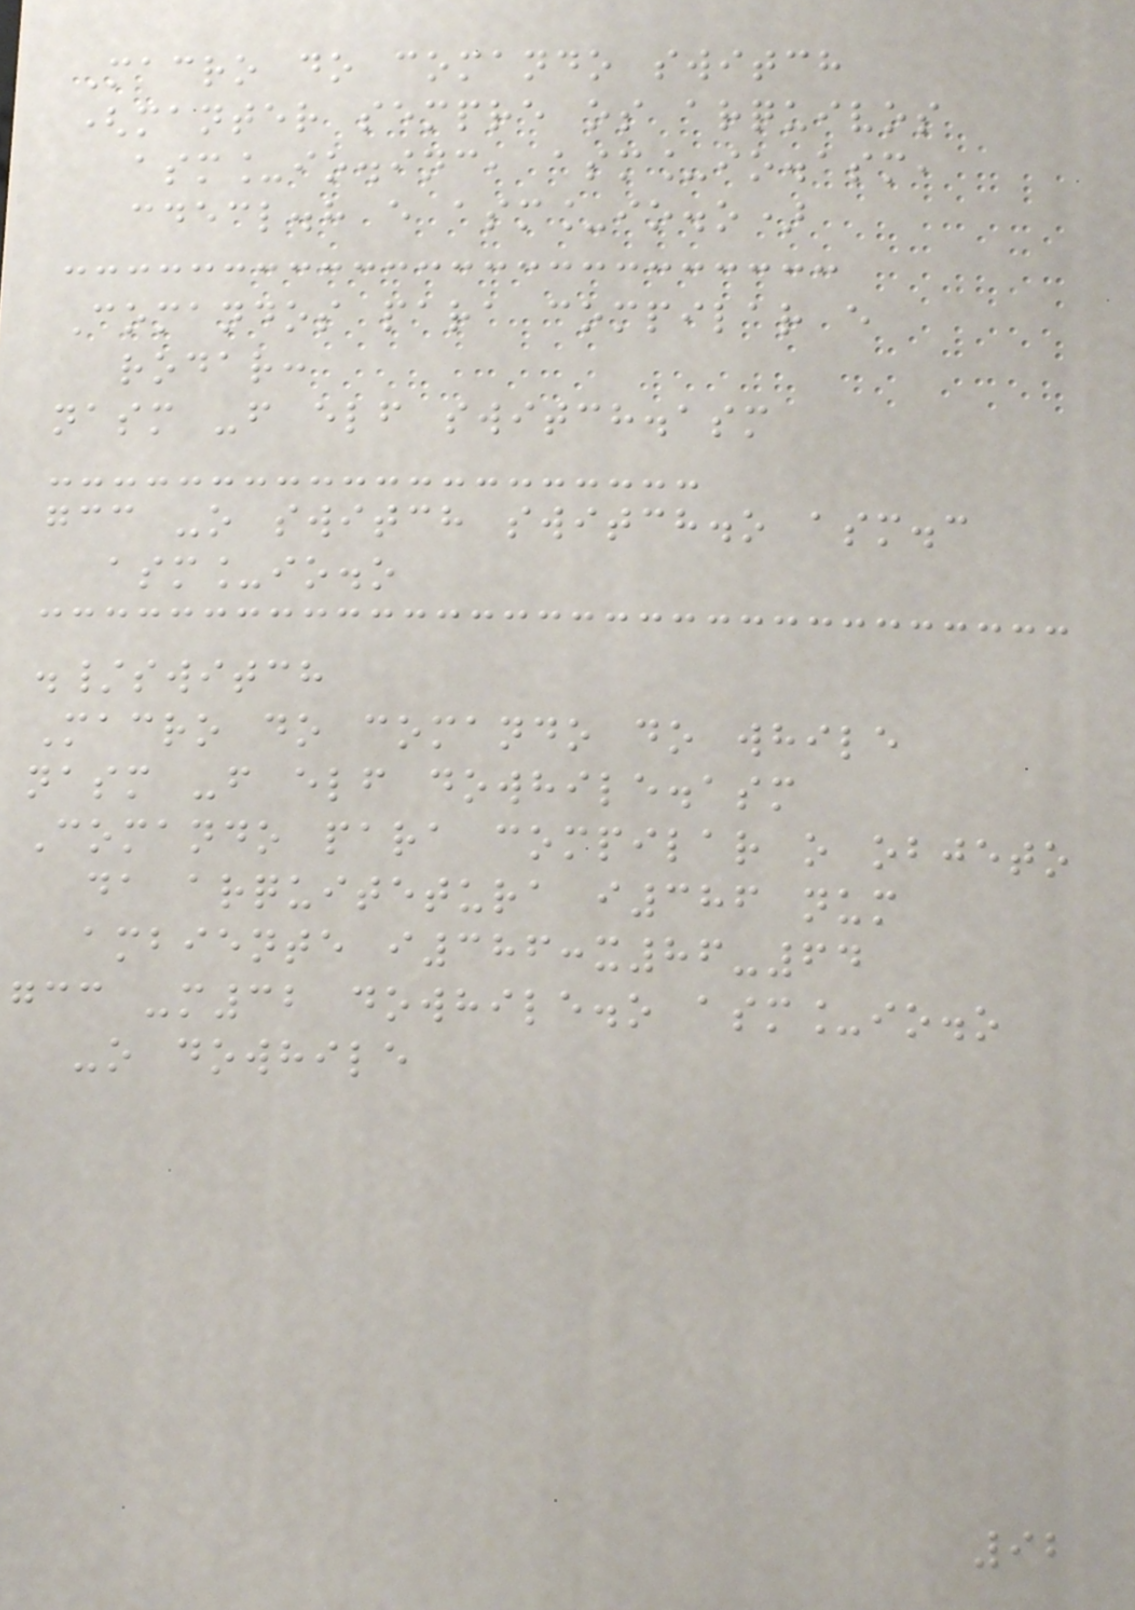Macro do comando switch
(manter sempre os arquivos
asm_io.inc, asm_io.asm,
cdecl.h e asm_io.o)
Comandos para compilar e
rodar:
nasm -f elf switch.asm
gcc -o switch switch.o asm.c
asm_io.o
./switch
Macro do comando do while
nasm -f elf dowhile.asm
Comando para compilar o objeto
da arquitetura i386 num
ambiente i386:x86-64
gcc -m32 dowhile.o asm_io.o
-o dowhile
92
